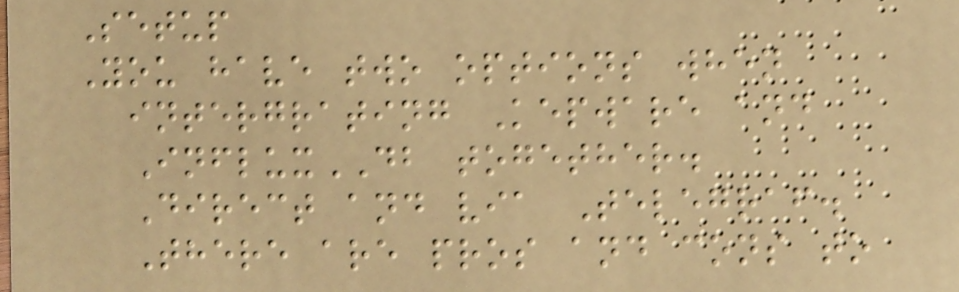Setup
You have two options when
intergrating Kepware and
InfluxDB together.
Direct and via Telegraf.
There are pros and cons to
